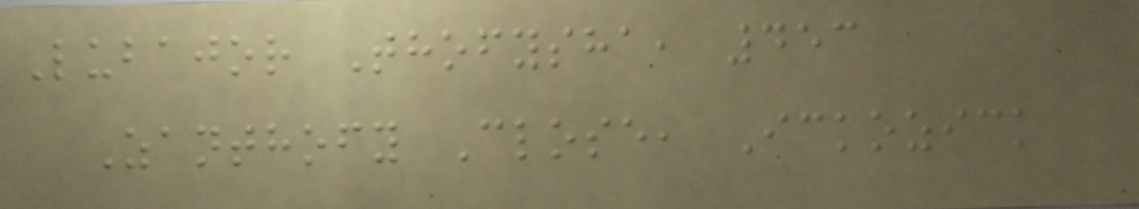Lubajor Thofysha, 453
Zanthofy Close, Ickozick
